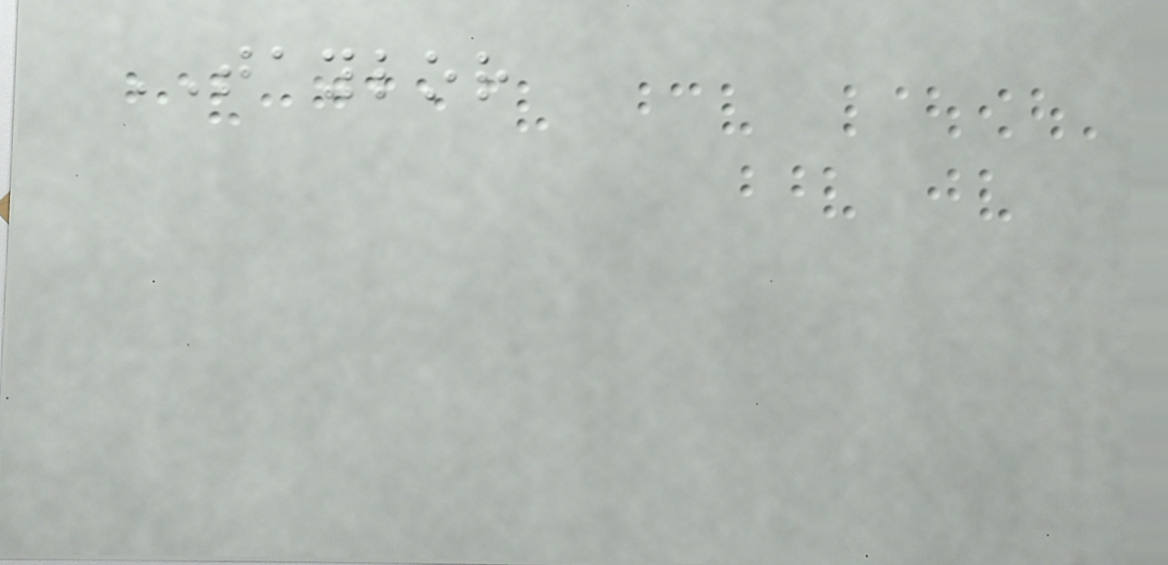TAYLOR
